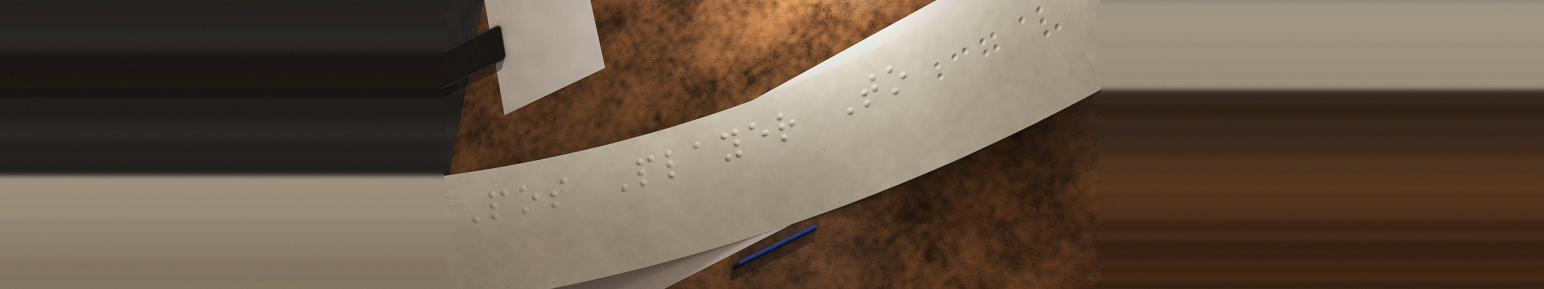Pos Player To
